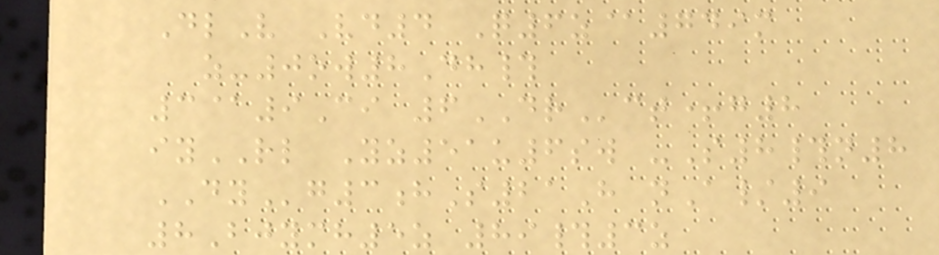DlV Vd4 Q6z@749m
z-0ow8Dh#
3@9Ci 6DRct+g8
iyRL Yz51u6sw -S8#n8
DYg3hS21H nA/9
8Bjymh5z 89#3z
